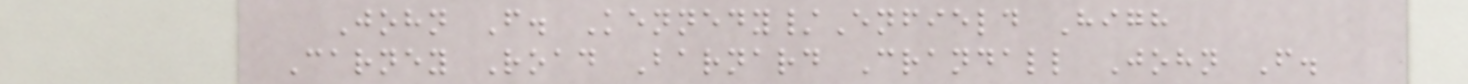John F. Kennedy/Enfield High
Carney Road Barnard Crandall John F.
